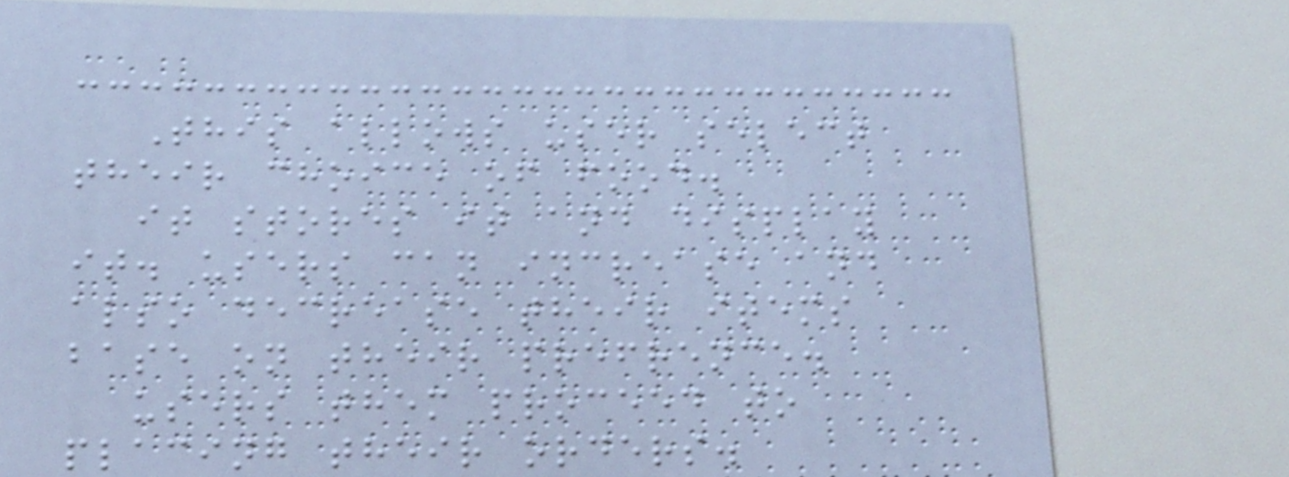This allows user select
their choice of food.
it stores it and display
it. users can increase and
also decrease their items
base on their prefrence.
users them proceed to
placing their orders.
